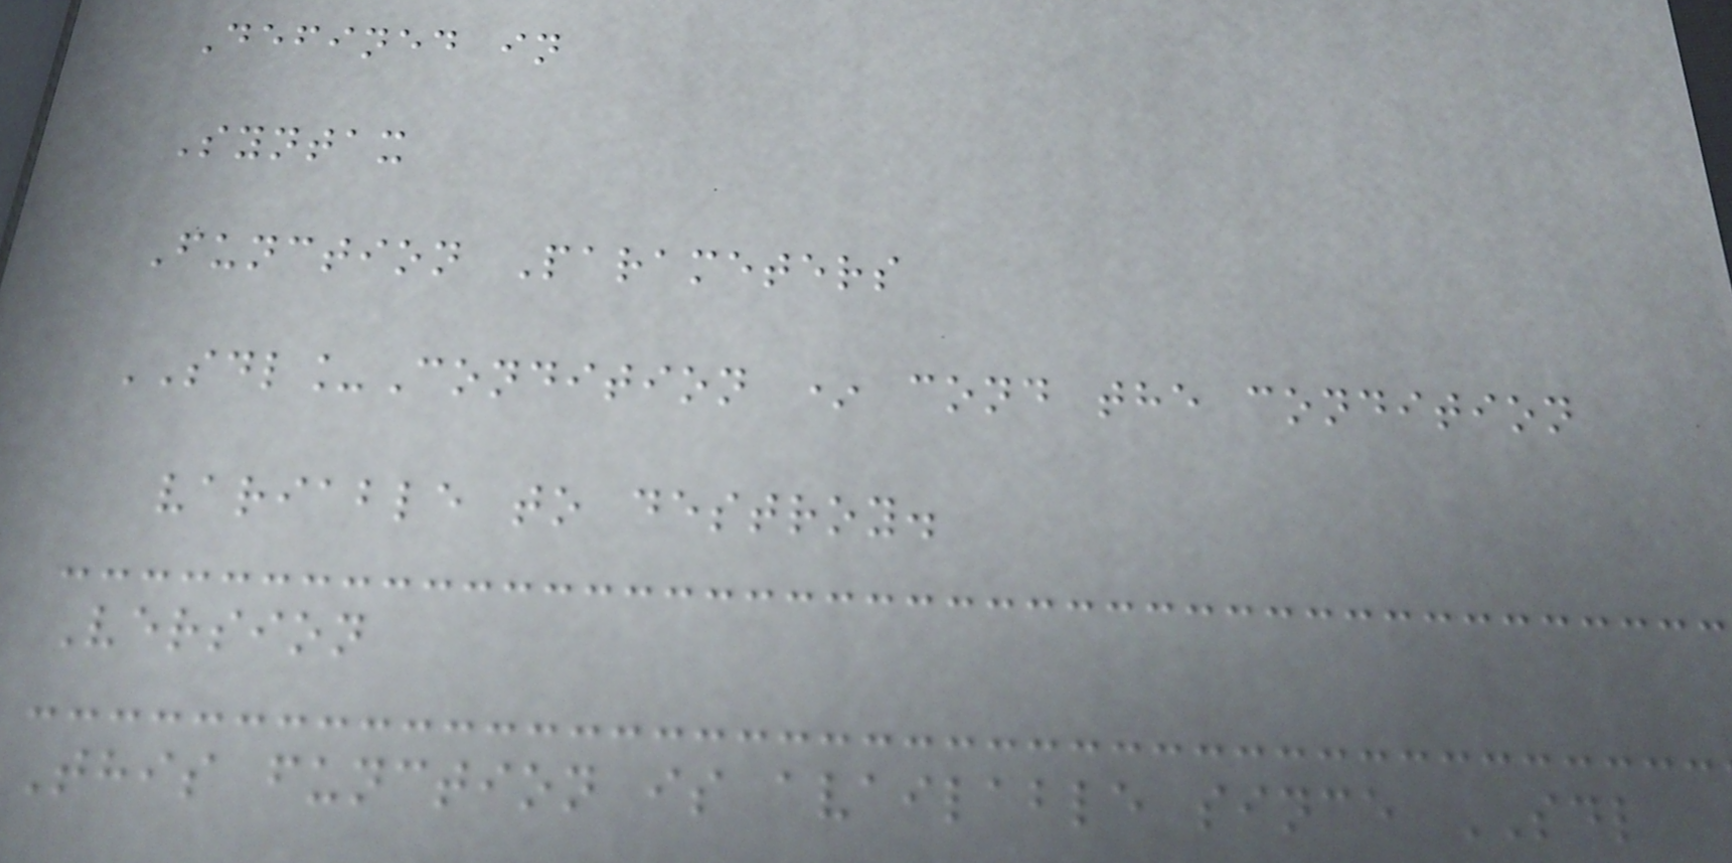Defined in
Syntax
Function Parameters
SDL_Condition * cond the condition
variable to destroy.
Version
This function is available since SDL
